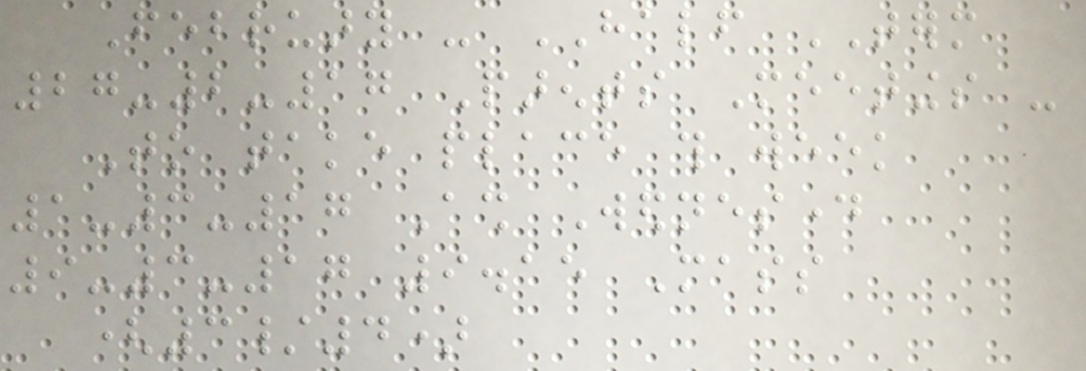February - HALF TERM
27-2-17 Parents Meetings -
To take place this week
1-3-17 Ash Wednesday
9-3-17 9.15 Mass
(3/4)
